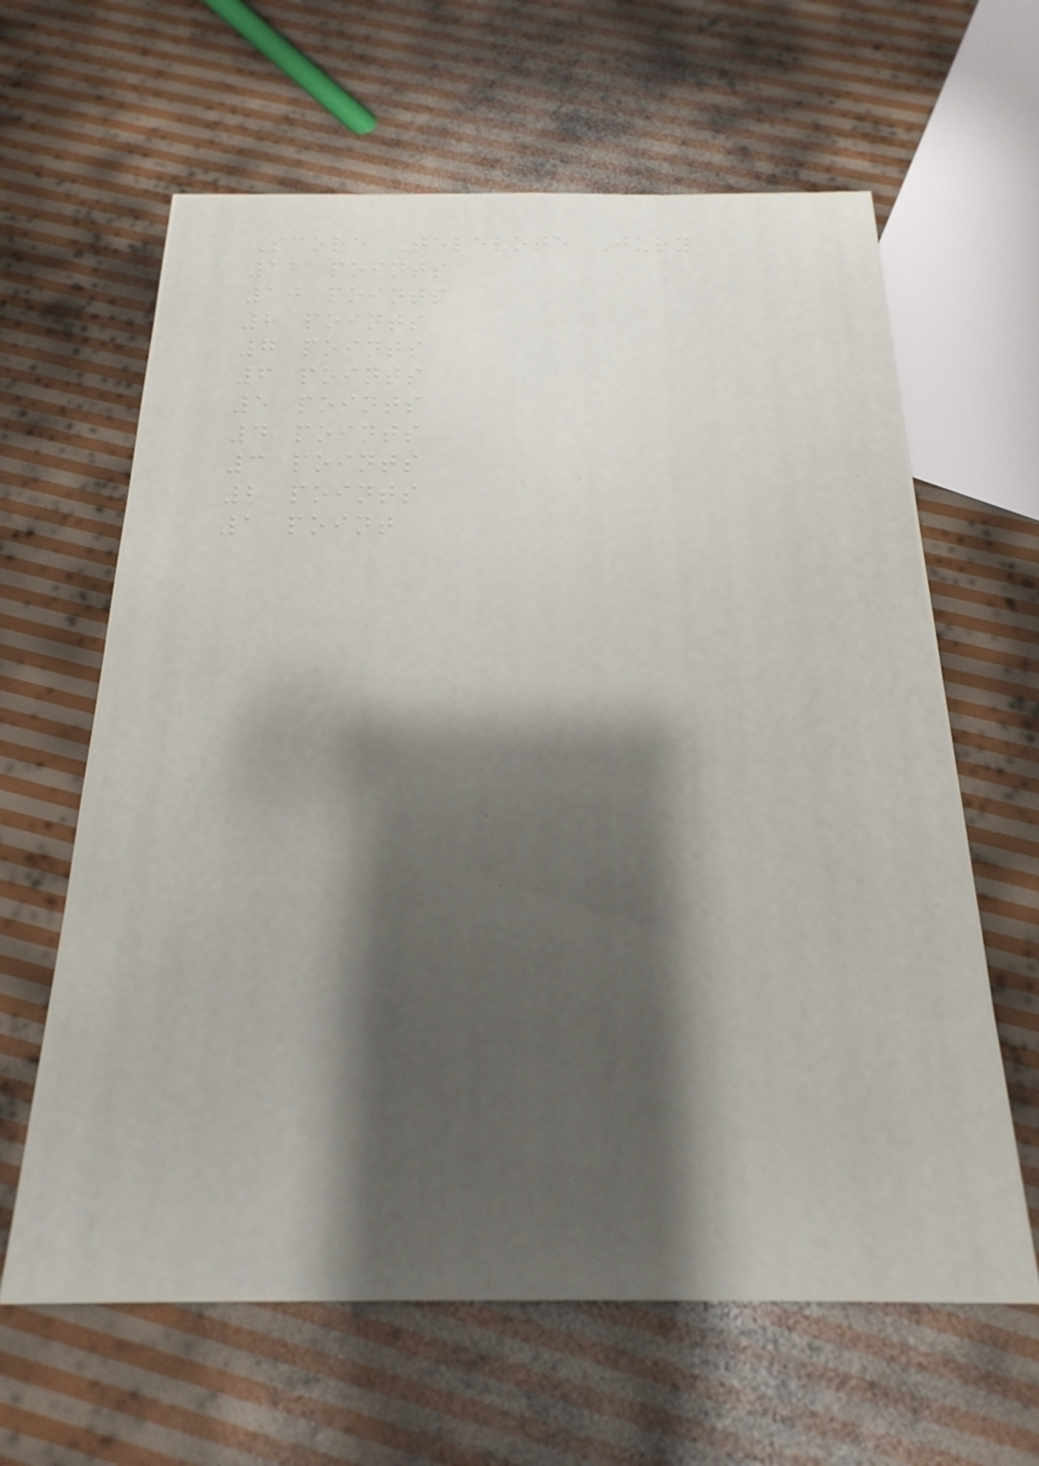Score Televote Jury
12 points
10 points
8 points
7 points
6 points
5 points
4 points
3 points
2 points
1 point
